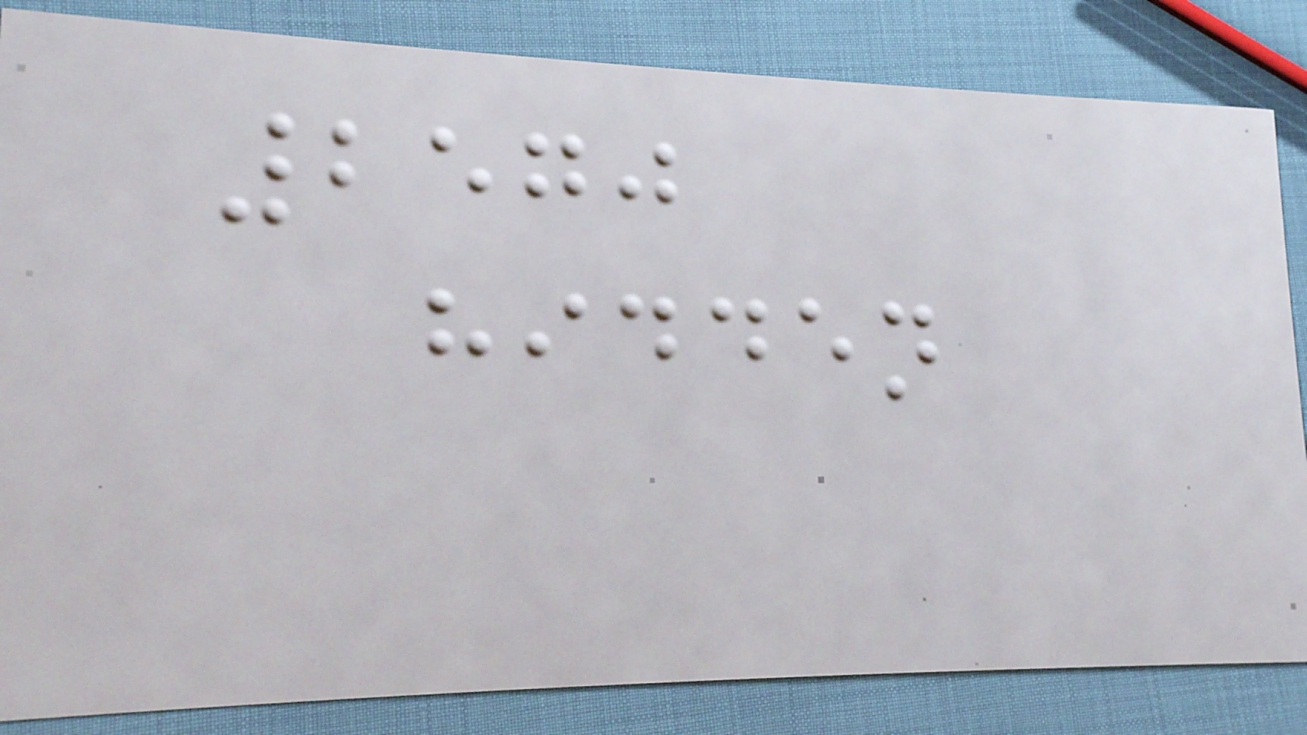2570
hidden
